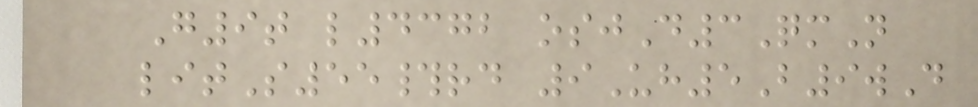G9t l4372 osjD3QmN
litS55#rd 9Uh5B9wD
